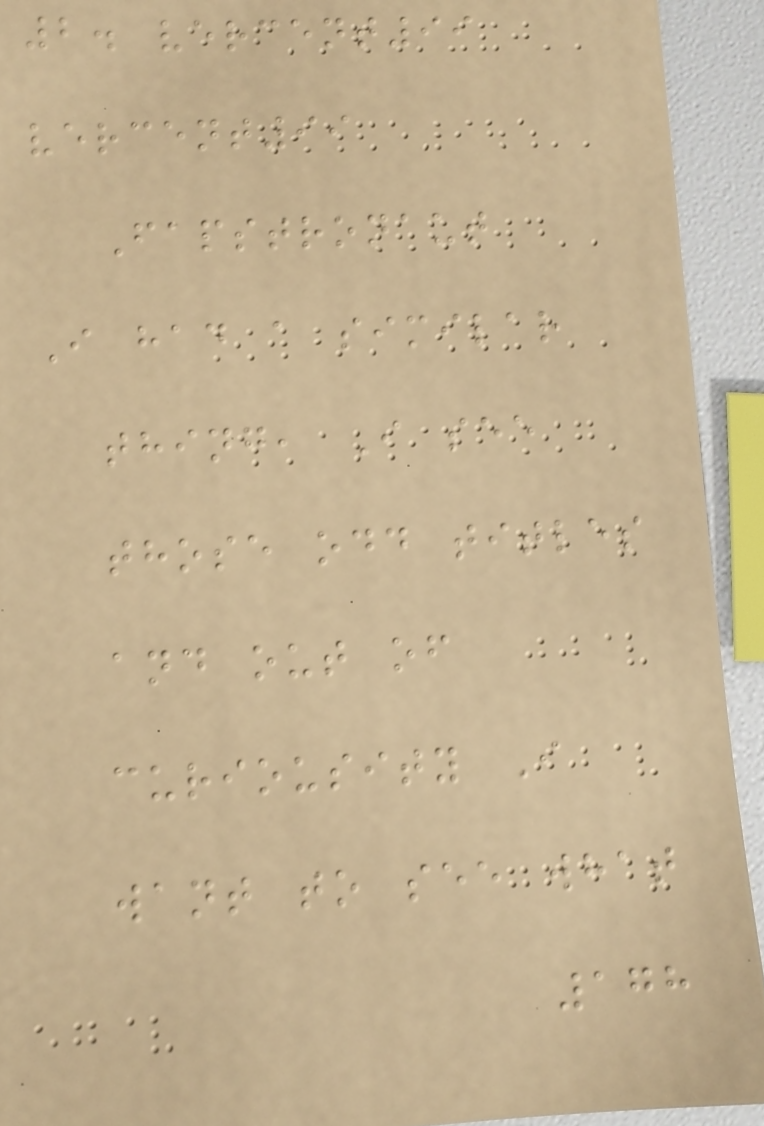2. vercent99
vercent99
Fapstronaut
I had a similar
thing, I see
those odd titles
and out of
curiousity I
want to see what
178
